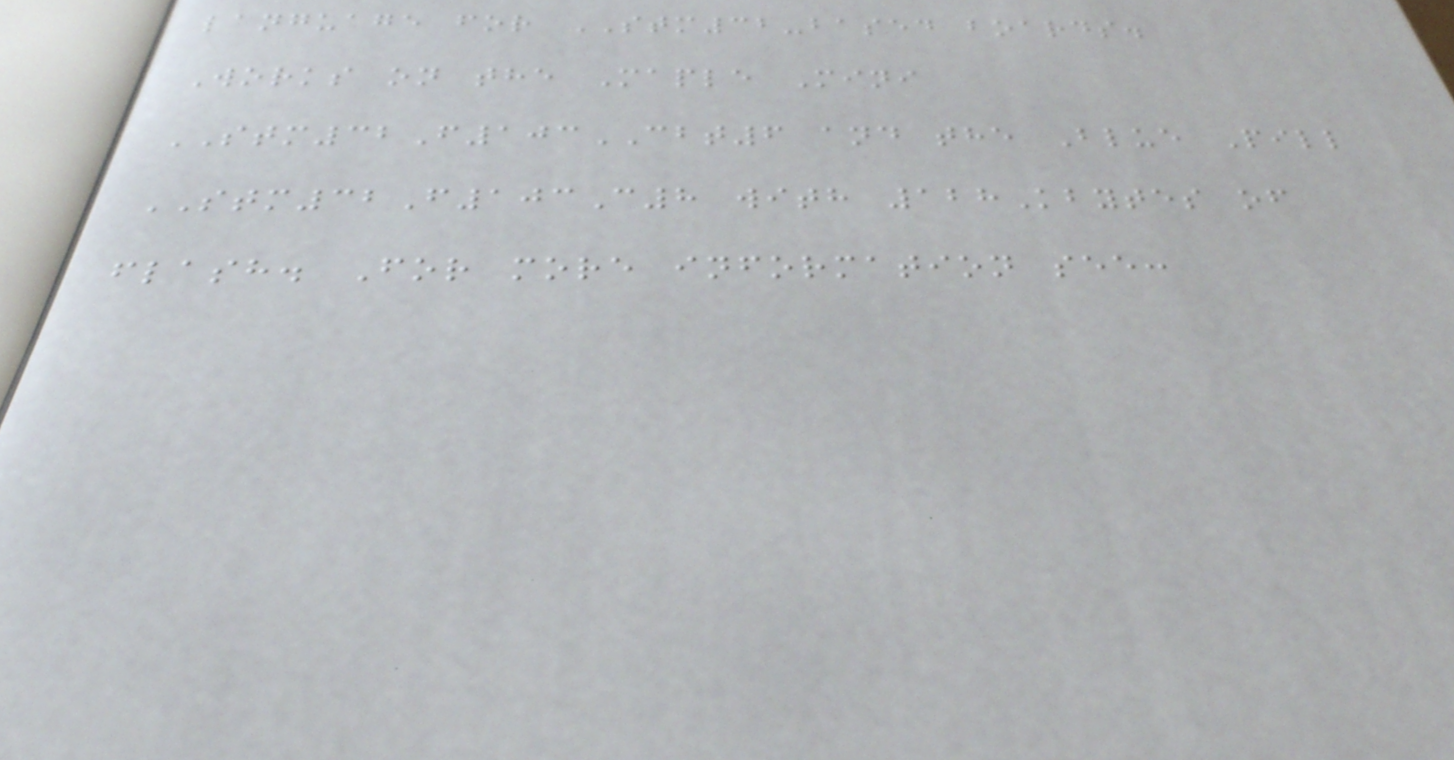language for STM32-based boards.
Works on the Maple Mini
STM32F103CBT6 and the Blue Pill
STM32F103C8 with 128Kbytes of
flash. For more information see:
